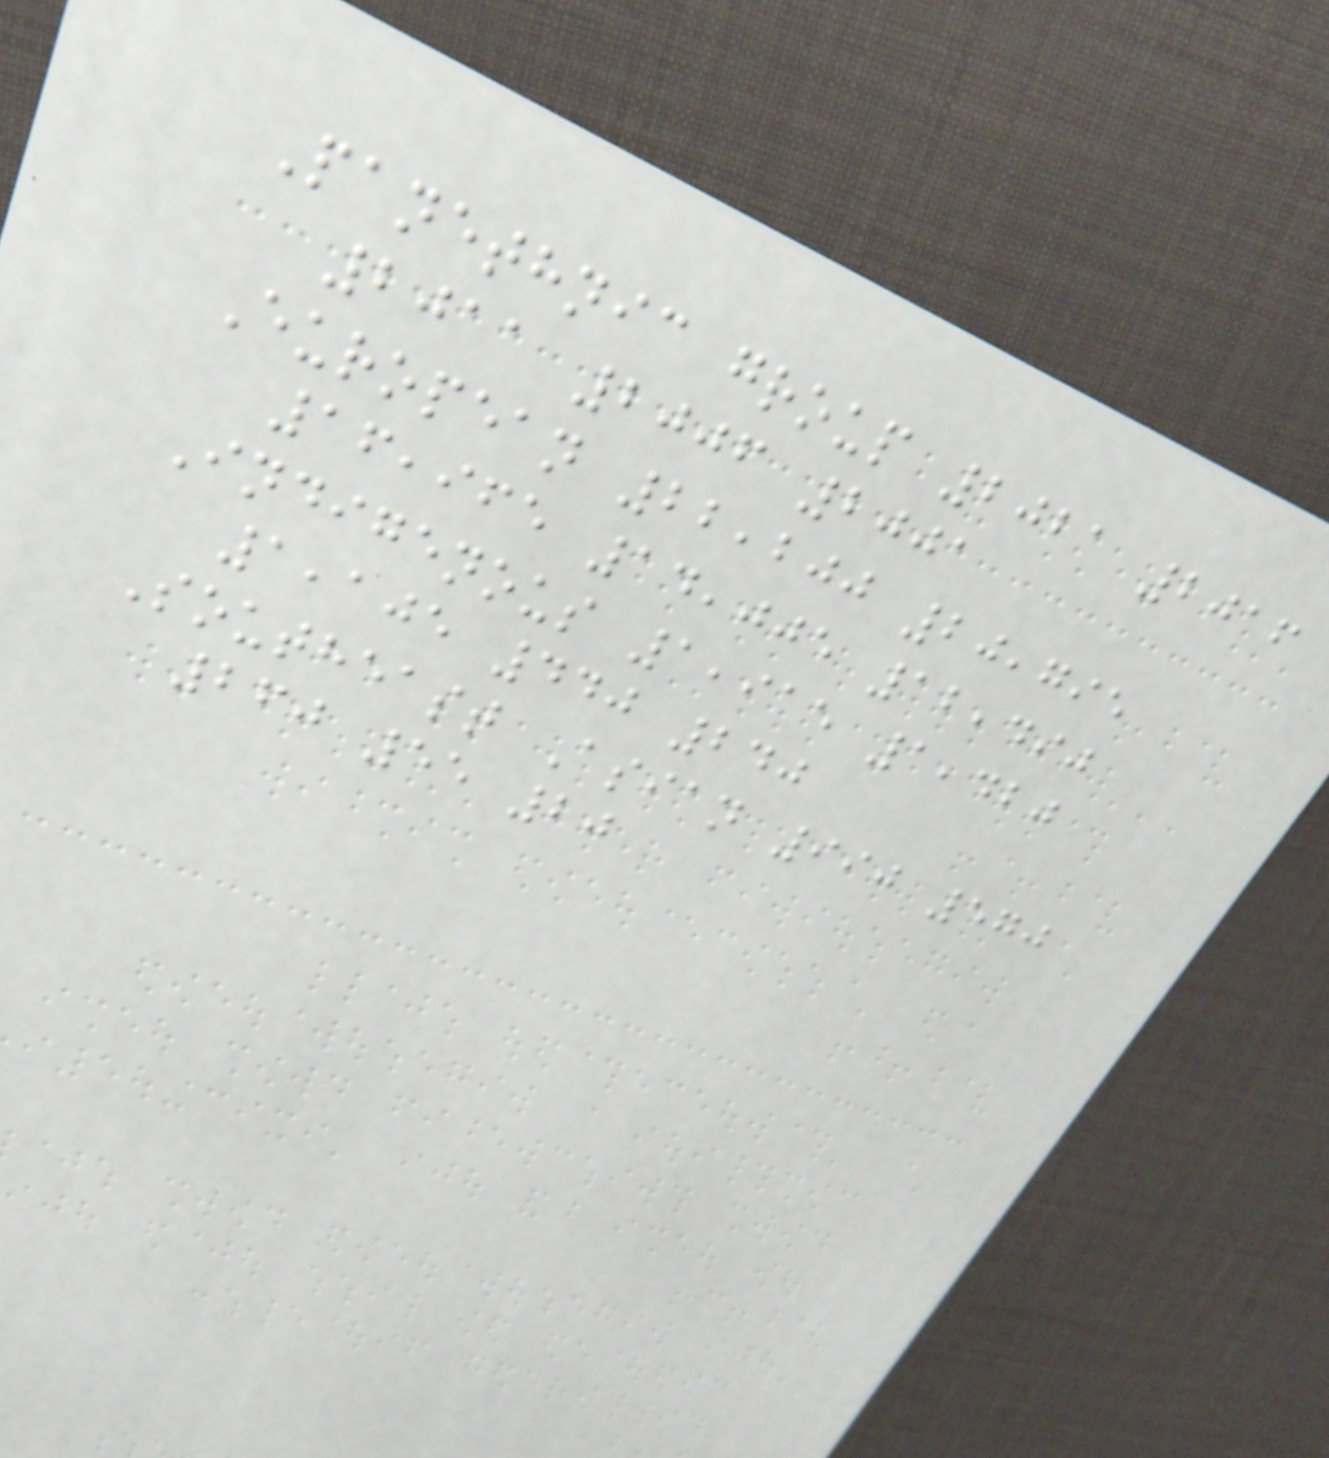Panethnic group 2021 2016
2011 2006 2001
European 22,200 20,795
16,965 14,005 12,490
Indigenous 1,915 1,420
1,105 440 240
Southeast Asian 990 570
260 55 20
